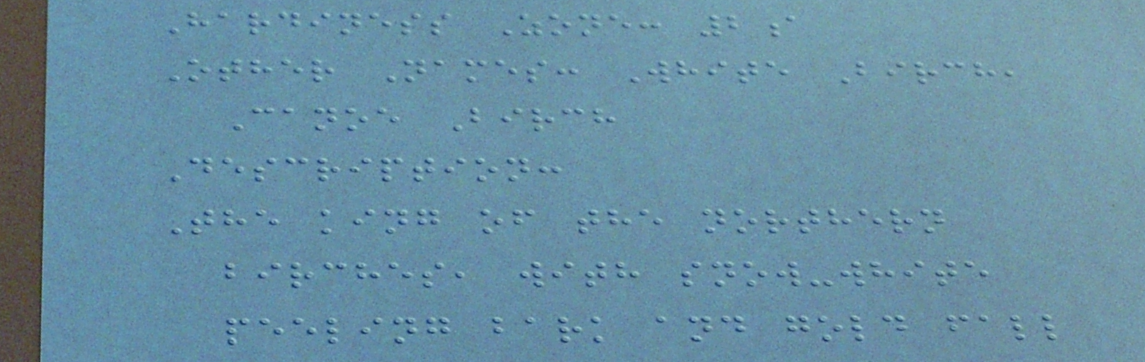Hardiness Zone: 2a
Other Names: White Birch,
Canoe Birch
Description:
The king of the northern
birches, with snow-white
peeling bark and gold fall
